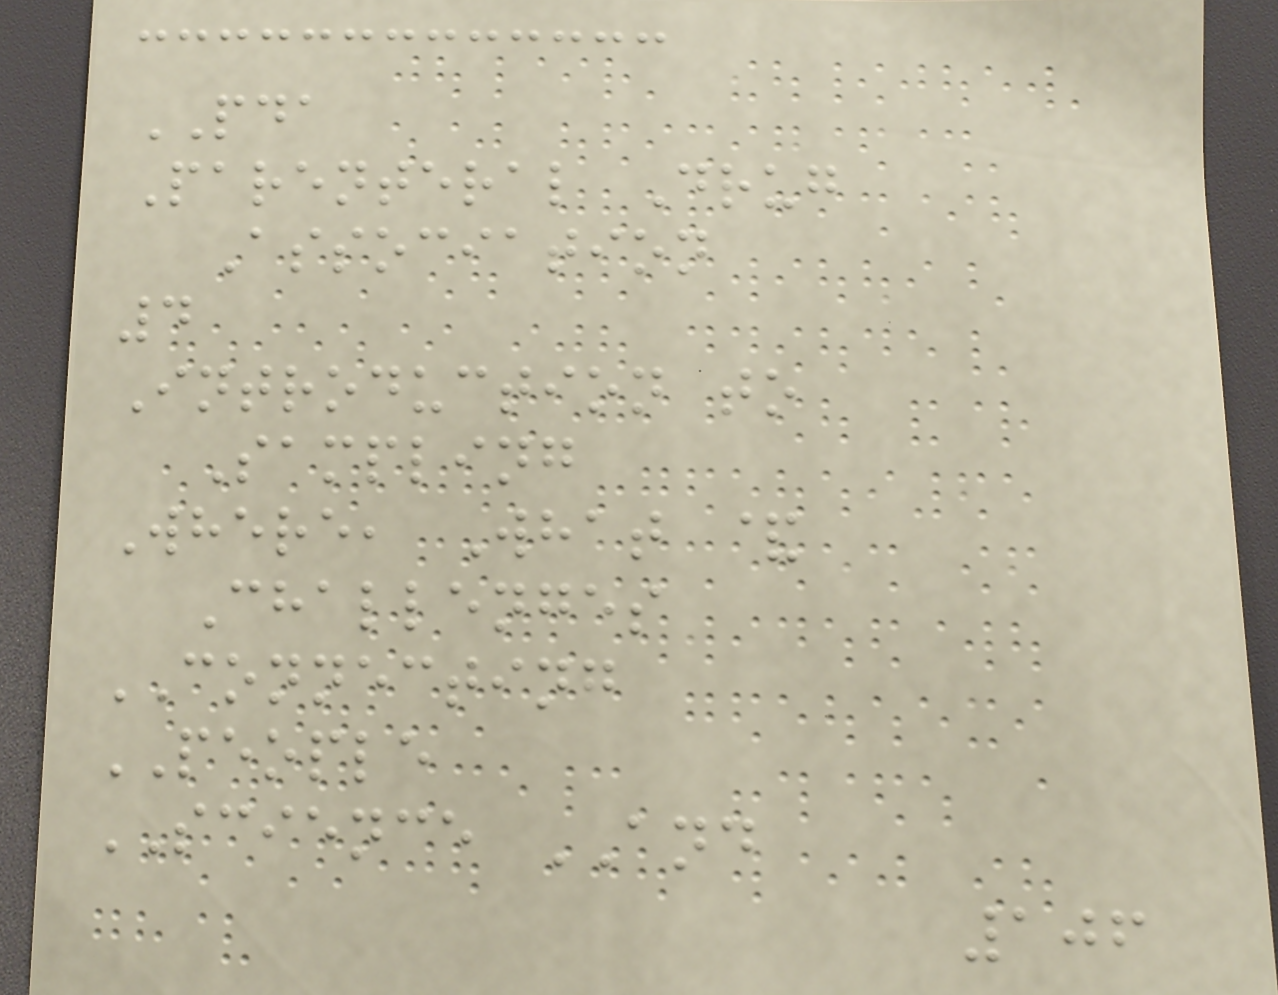PDA
Parenteral Drug
Association
4
Introduction to
Sampling
Where, What &
Challenges
CONNECTING
PEOPLE
SCIENCE AND
106
